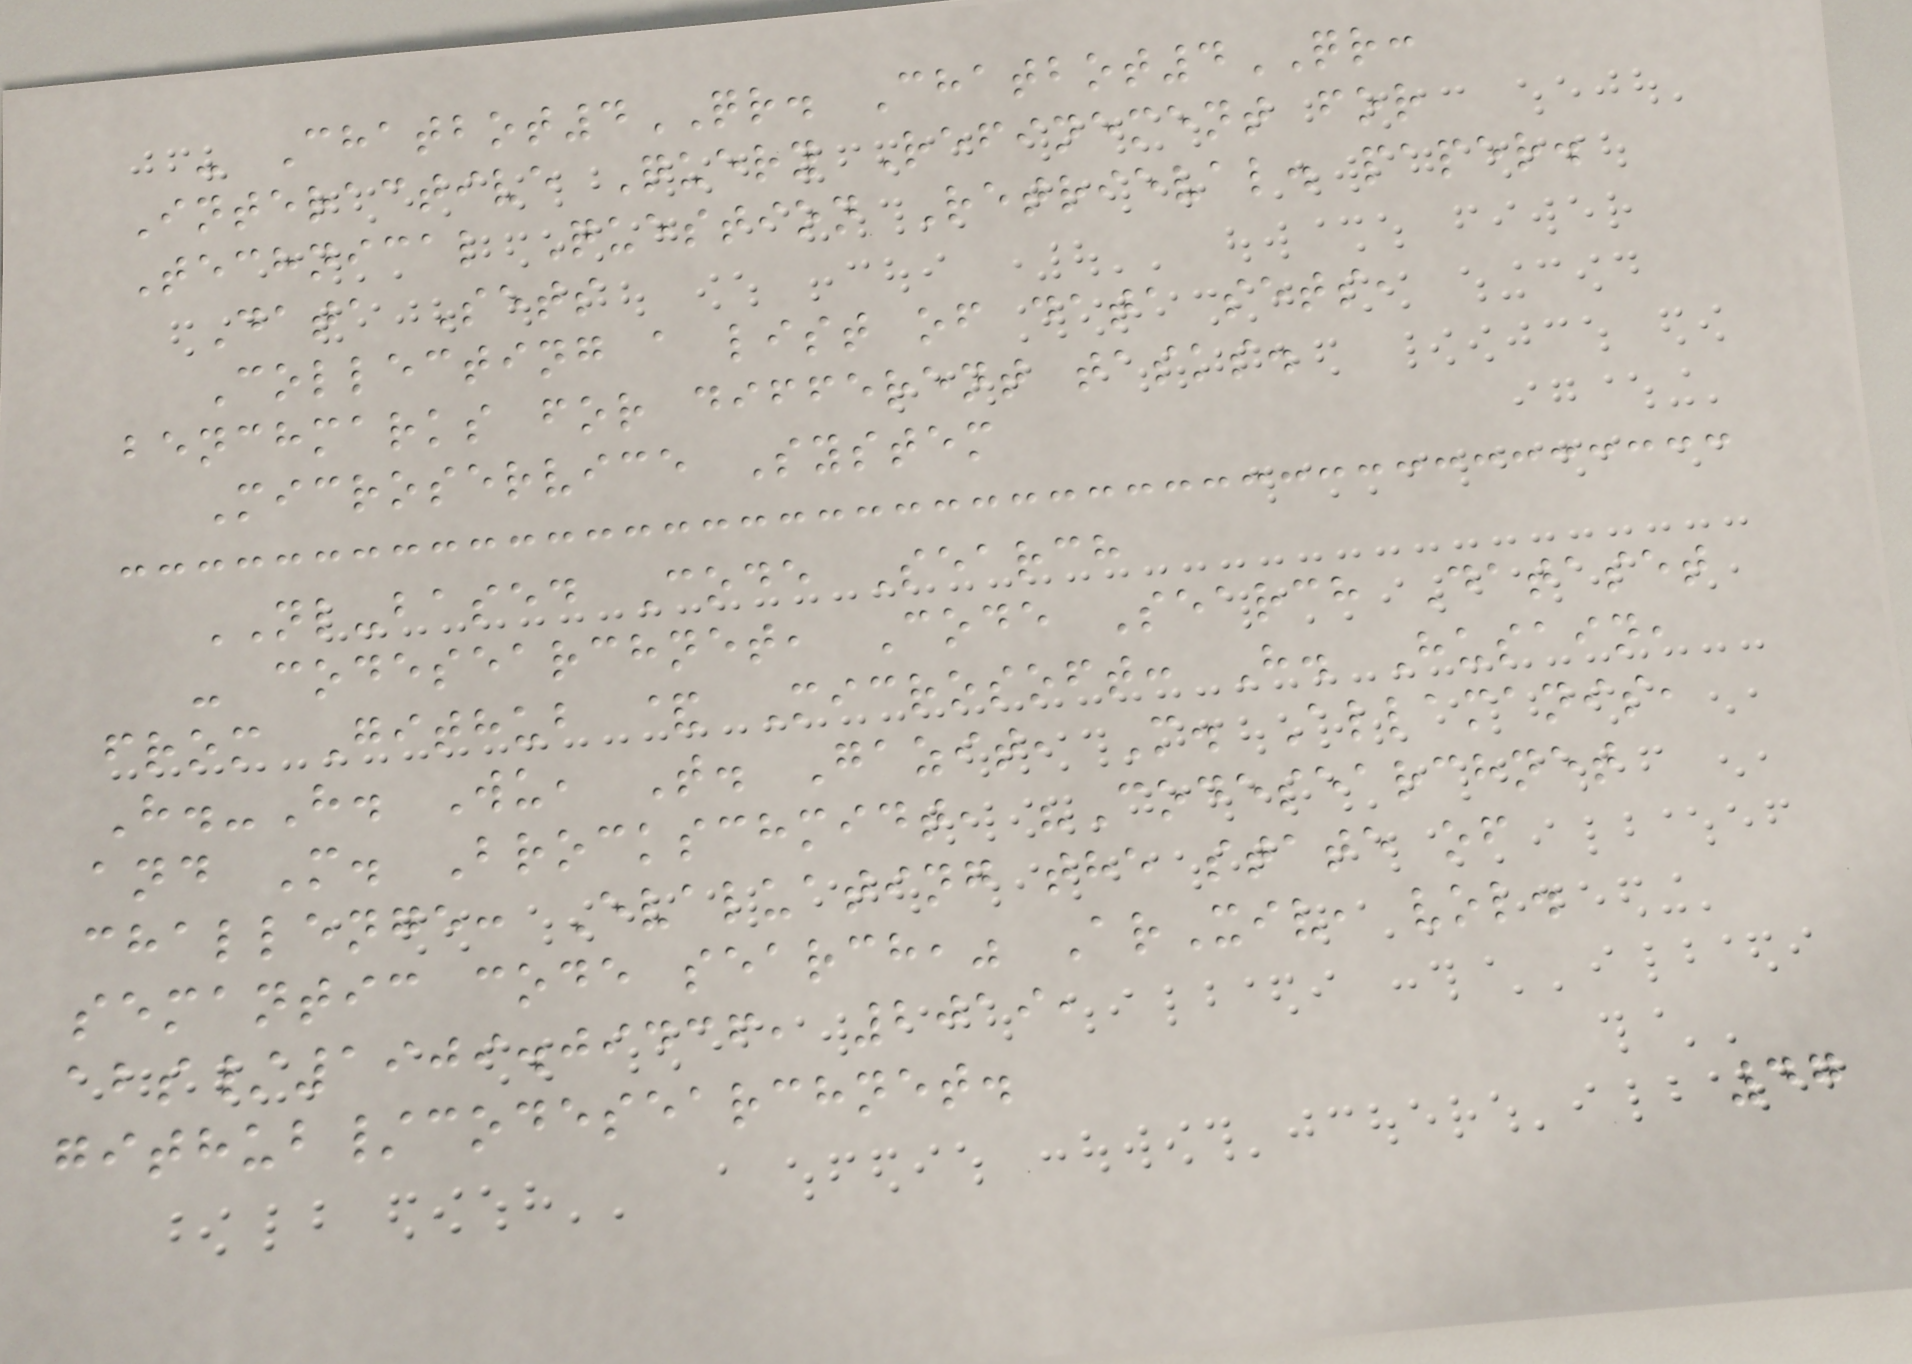- Chatbot4QR. Chatbot4QR:
Interactive Query Refinement for
Technical Question Retrieval. paper.
Data Sets
Collecting a list of data sets,
benchmarks for different tasks.
Microservice System
NL-based Code Search
- codesearchnet, Code Search Dataset
from Github & Microsoft: H. Husain,
H.-H. Wu, T. Gazit, M. Allamanis,
and M. Brockschmidt, "Codesearchnet
challenge: Evaluating the state of
semantic code search," ArXiv, vol.
abs/1909.09436, 2019,
github/codesearchnet.
47
